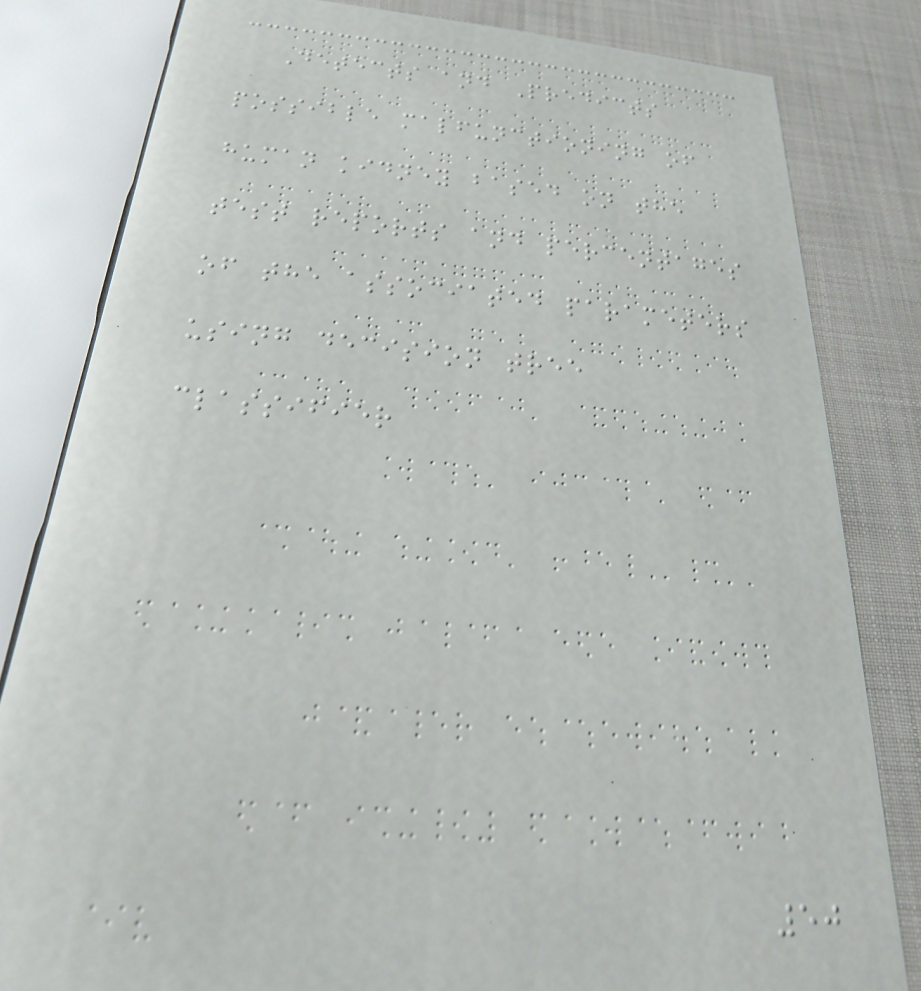Detects and Predicts
possible malfunctioning of
human kidney based on the
test reports and percentages
of the associated parameters
using decision tree
classifier
50
